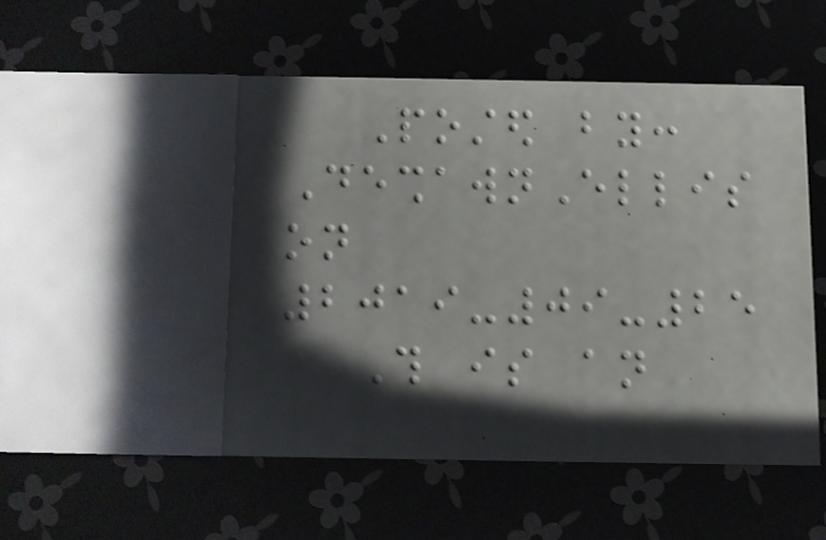Posted by:
DeshawnEllis
on
2019-09-25
This is an
